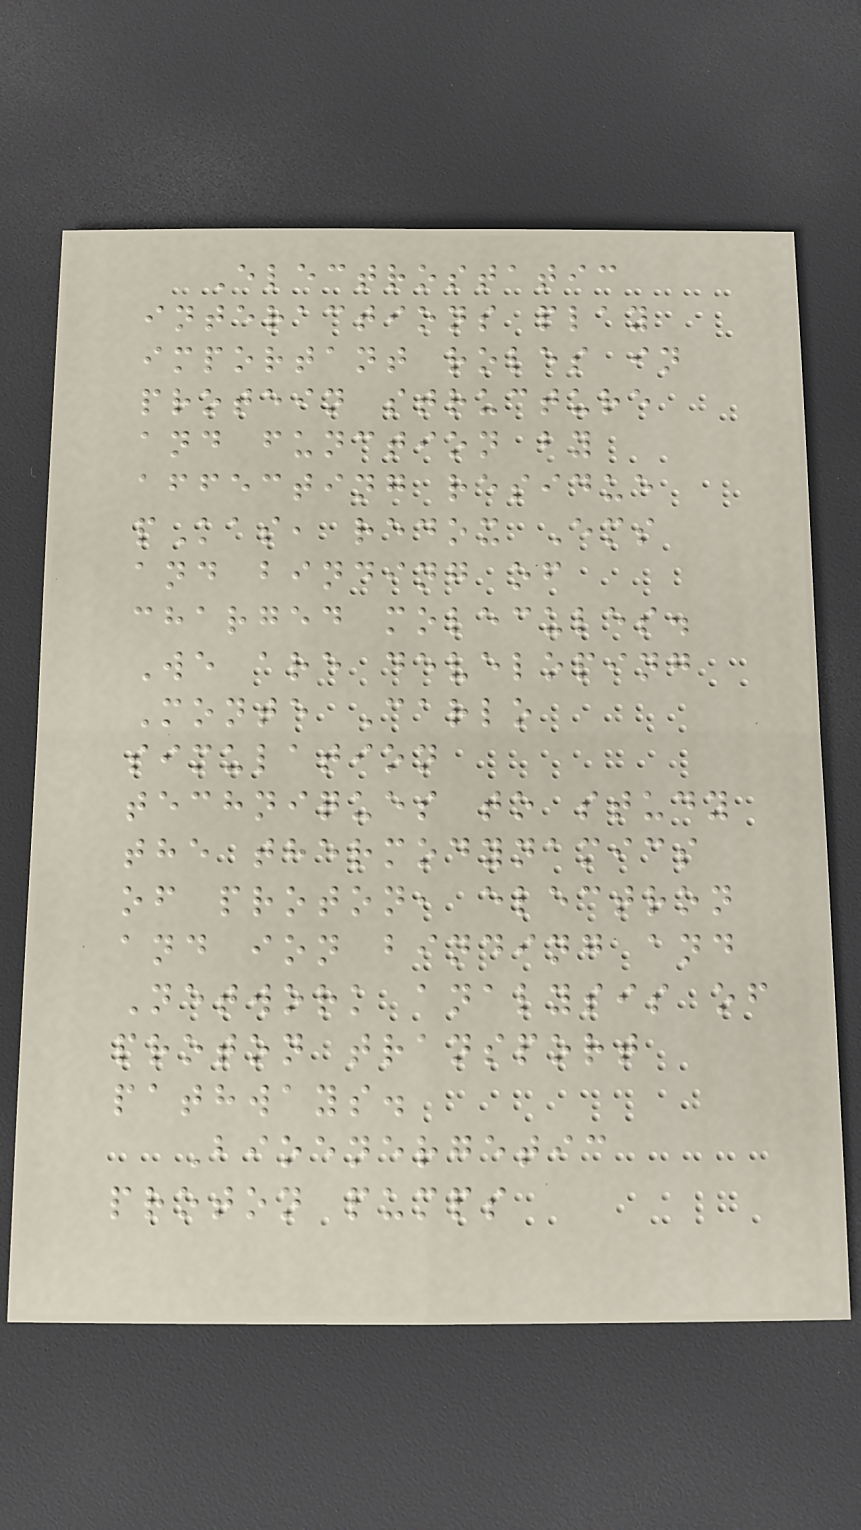Electrostatic
interactions play
important roles in
protein structure
and function by
affecting residue
pKas, redox Ems
and binding of
charged molecules.
We are developing
Monte Carlo
simulation
techniques to study
the thermodynamics
of proton, electron
and ion binding and
Network analysis of
proton transport
pathways.
Bioenergetic
proton pumps
